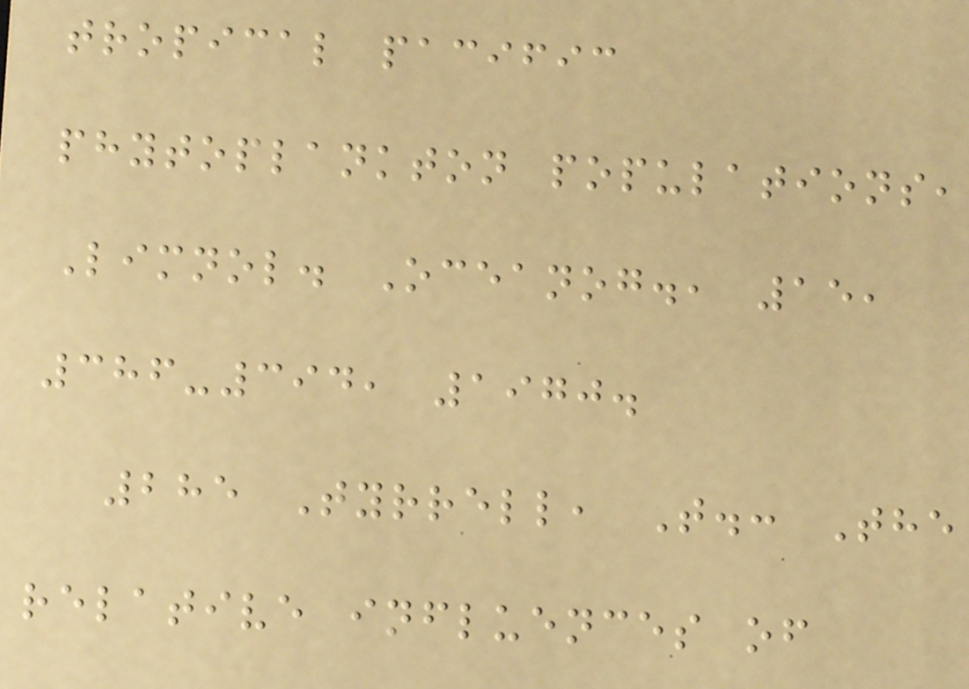tropical pacific
phytoplankton populations,
Limnol. Oceanog., 15,
386-394, 1970.
285 Tyrrell, T.: The
relative influences of
